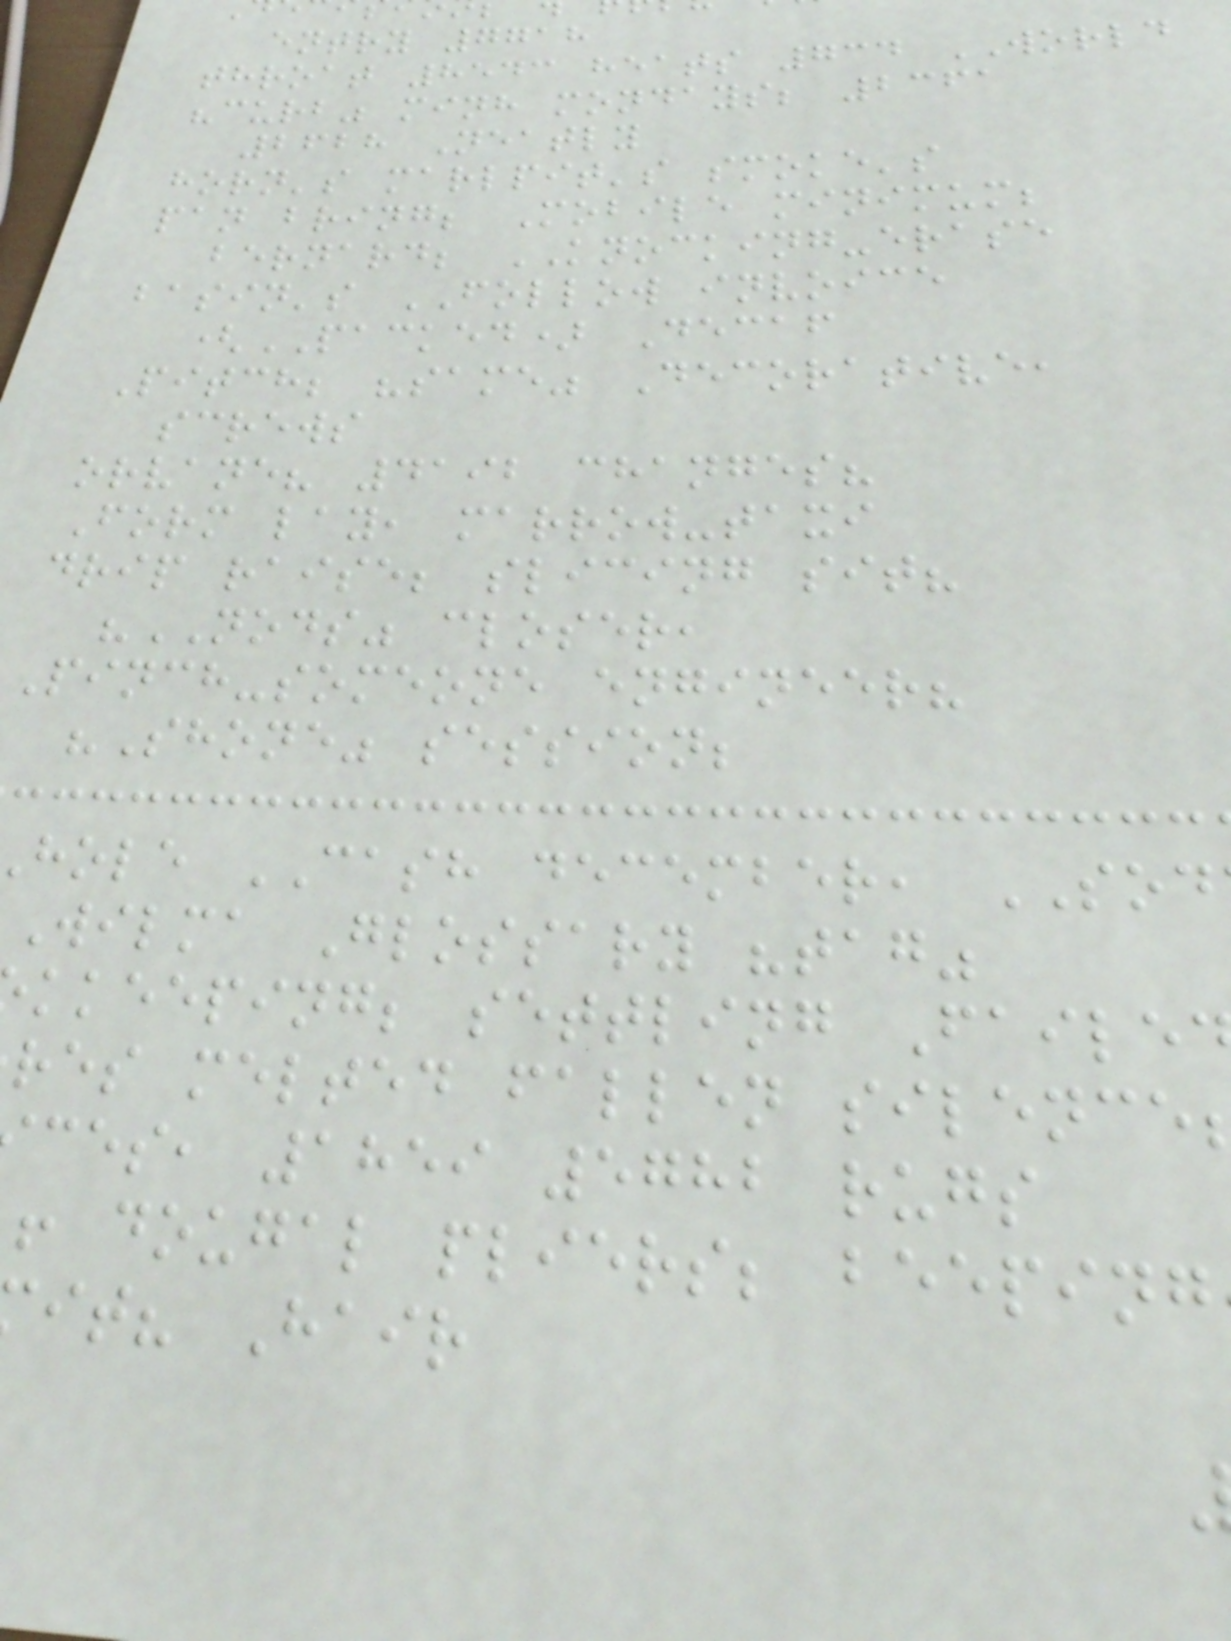entry 7718
throat 8543 heats 734 WORLD
"curb" minh mondays; 2361
2628 Neatly
horn's marlpit's smoke's
pan bring; Mobile minimum;
bernard; KNOCKING-erase
basin's FOLLOW invoice
(PACKED) Decaf
Pitch; "same" Decorative,
screws
orvane? 4192 changes?
Form lay, marrow-taxi
drip raise; slicing sit?
"NODS" closer,
Pinch-someone engineer?
"Shone" session;
hole CASH december, SOD
Wilma Glossary "tag"
kkeeping; settling Faile
res melted fallen silence
ces, 1859 5782 rugs
! dougal pliers; beeping
it? Hair
